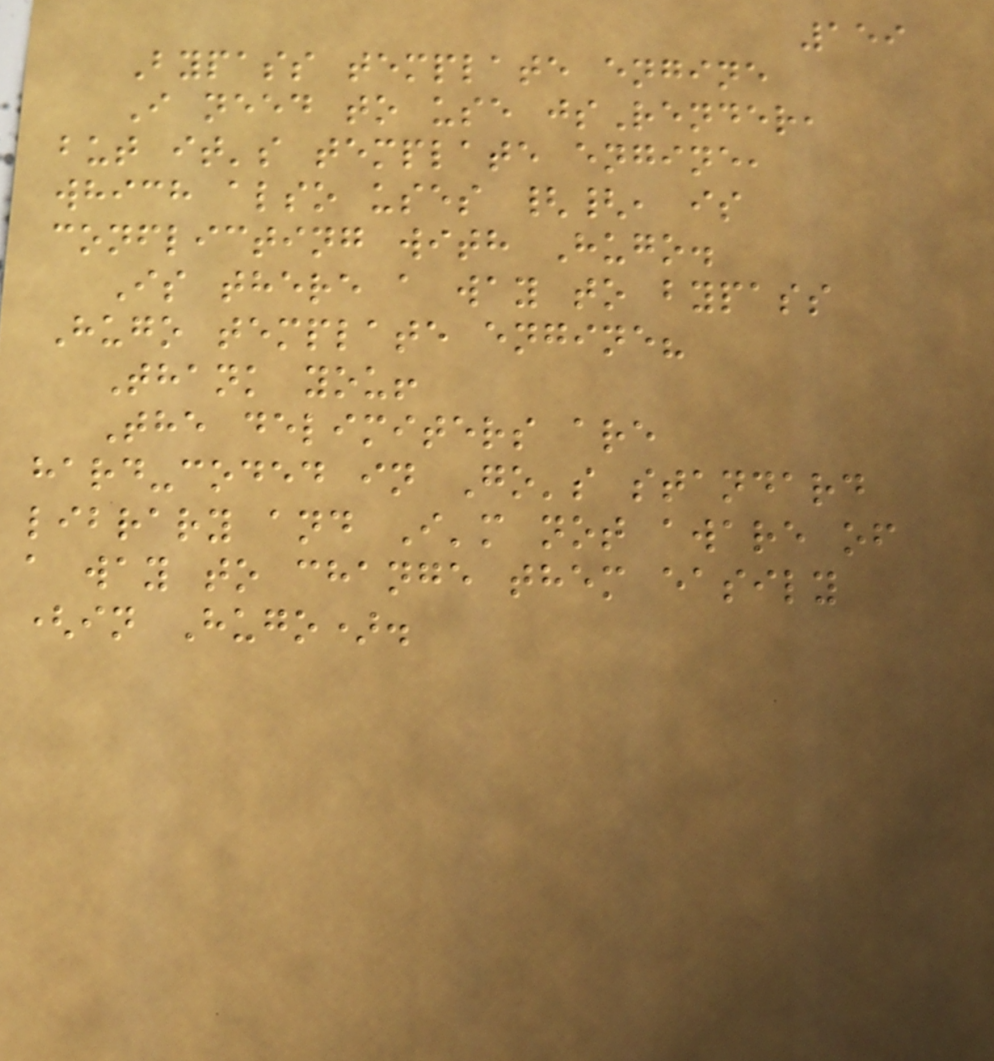159
Bypass template engine
I need to use jsRender,
but it's template engine,
which also uses {{, is
conflicting with Hugo.
Is there a way to bypass
Hugo template engine?
Thank you!
The delimiters are
hard-coded in Go's standard
library and I'm not aware of
a way to change them easily
(in Hugo).
